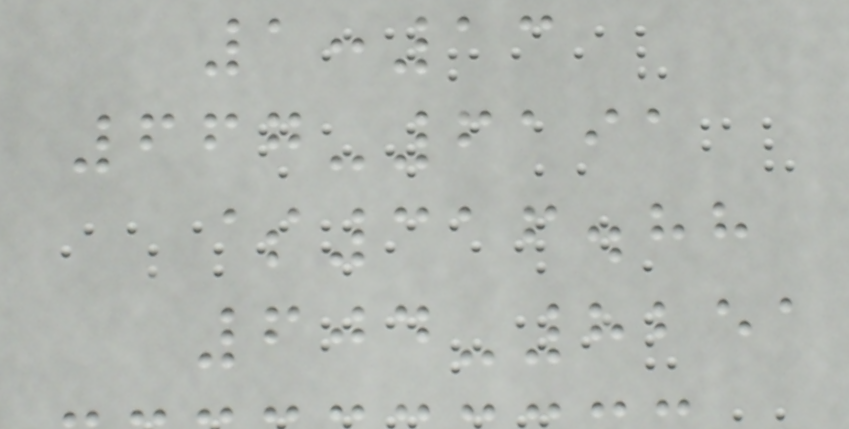1:13
667-6191
$316.88
604-8251
